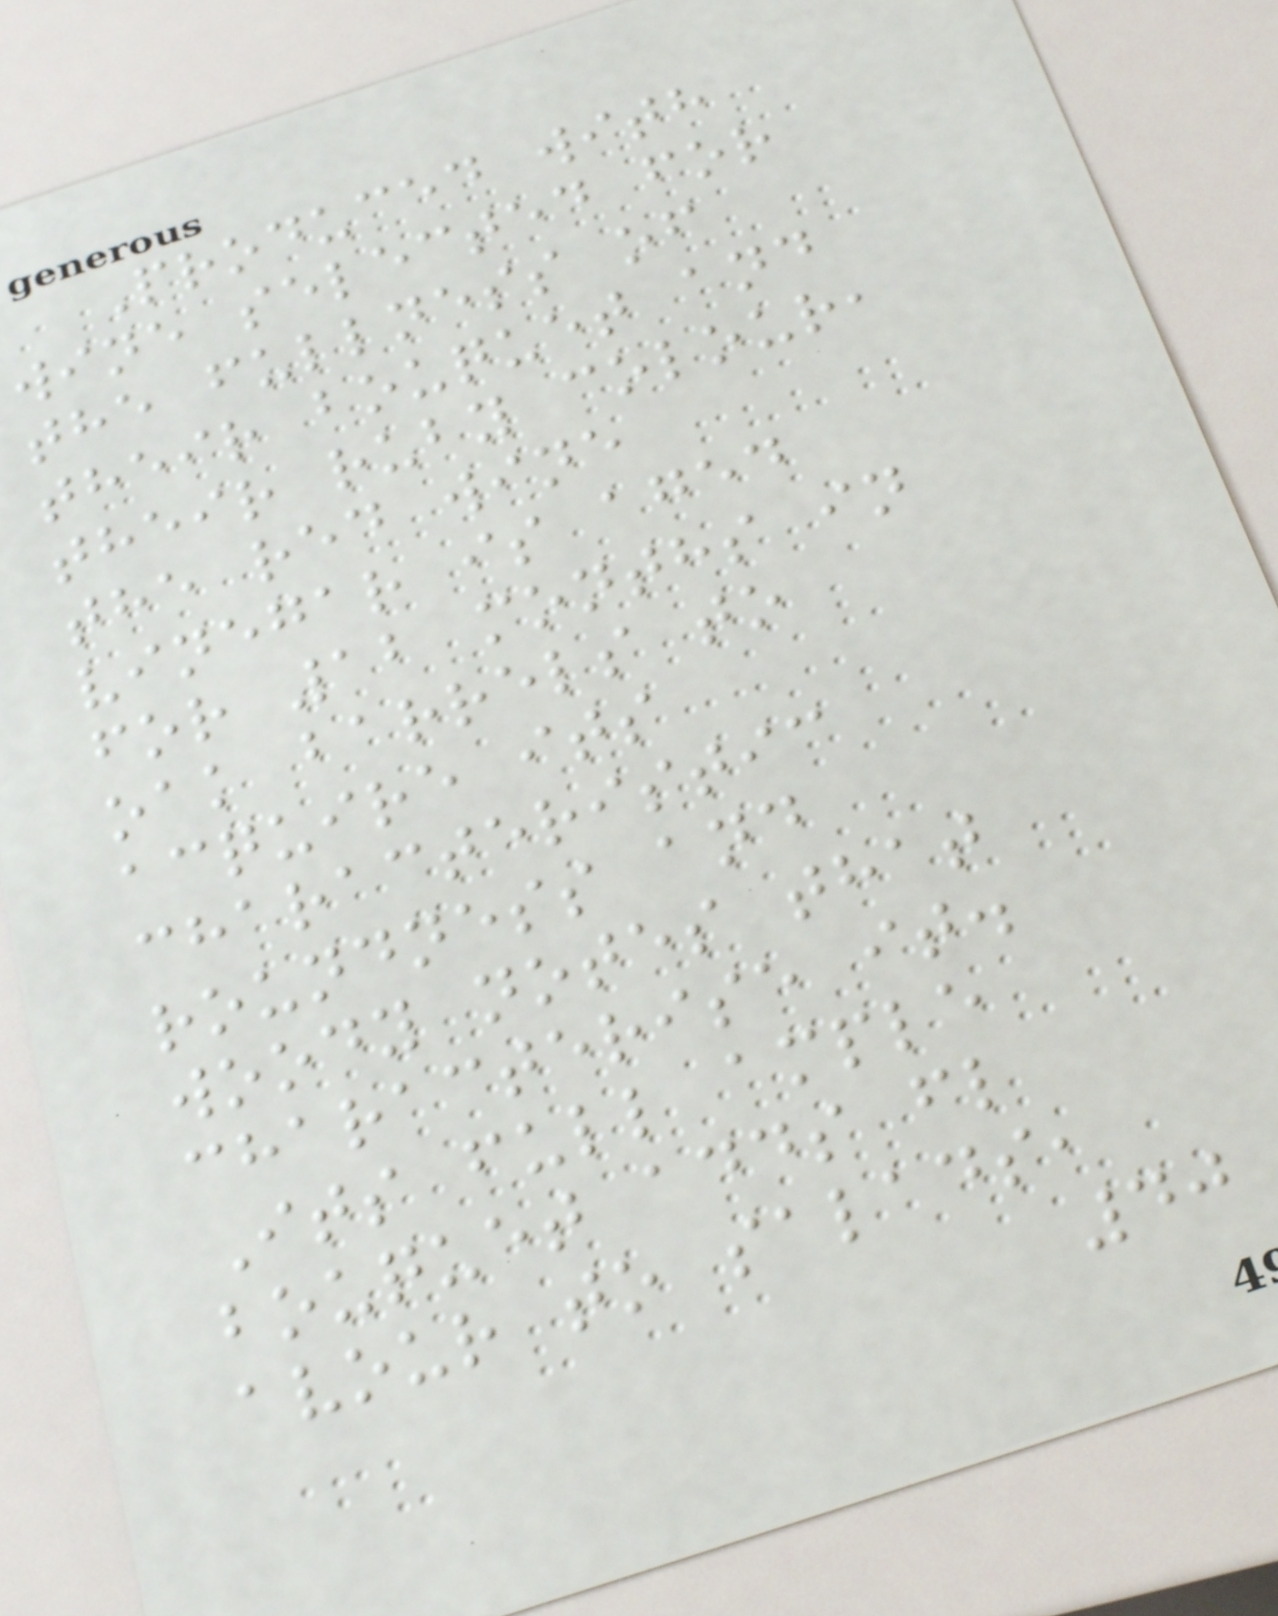Produced with
wine selected for
the fullness of
their bouquet and
their ruby colour,
the red wine
vinegar is aged
for 12 months in
oak barrels to
acquire its
characteristic
roundness and
woody notes that
characterise it.
Its full ample
bouquet adds fl
avour to salads,
40
